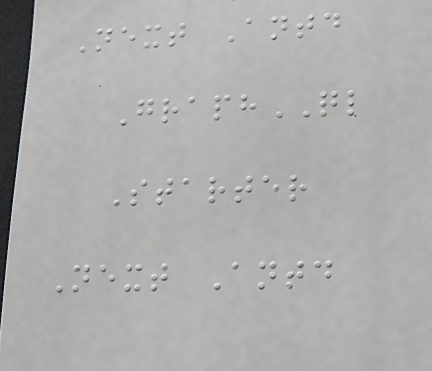Next Antd
GraphQL
Starter
Next Antd
